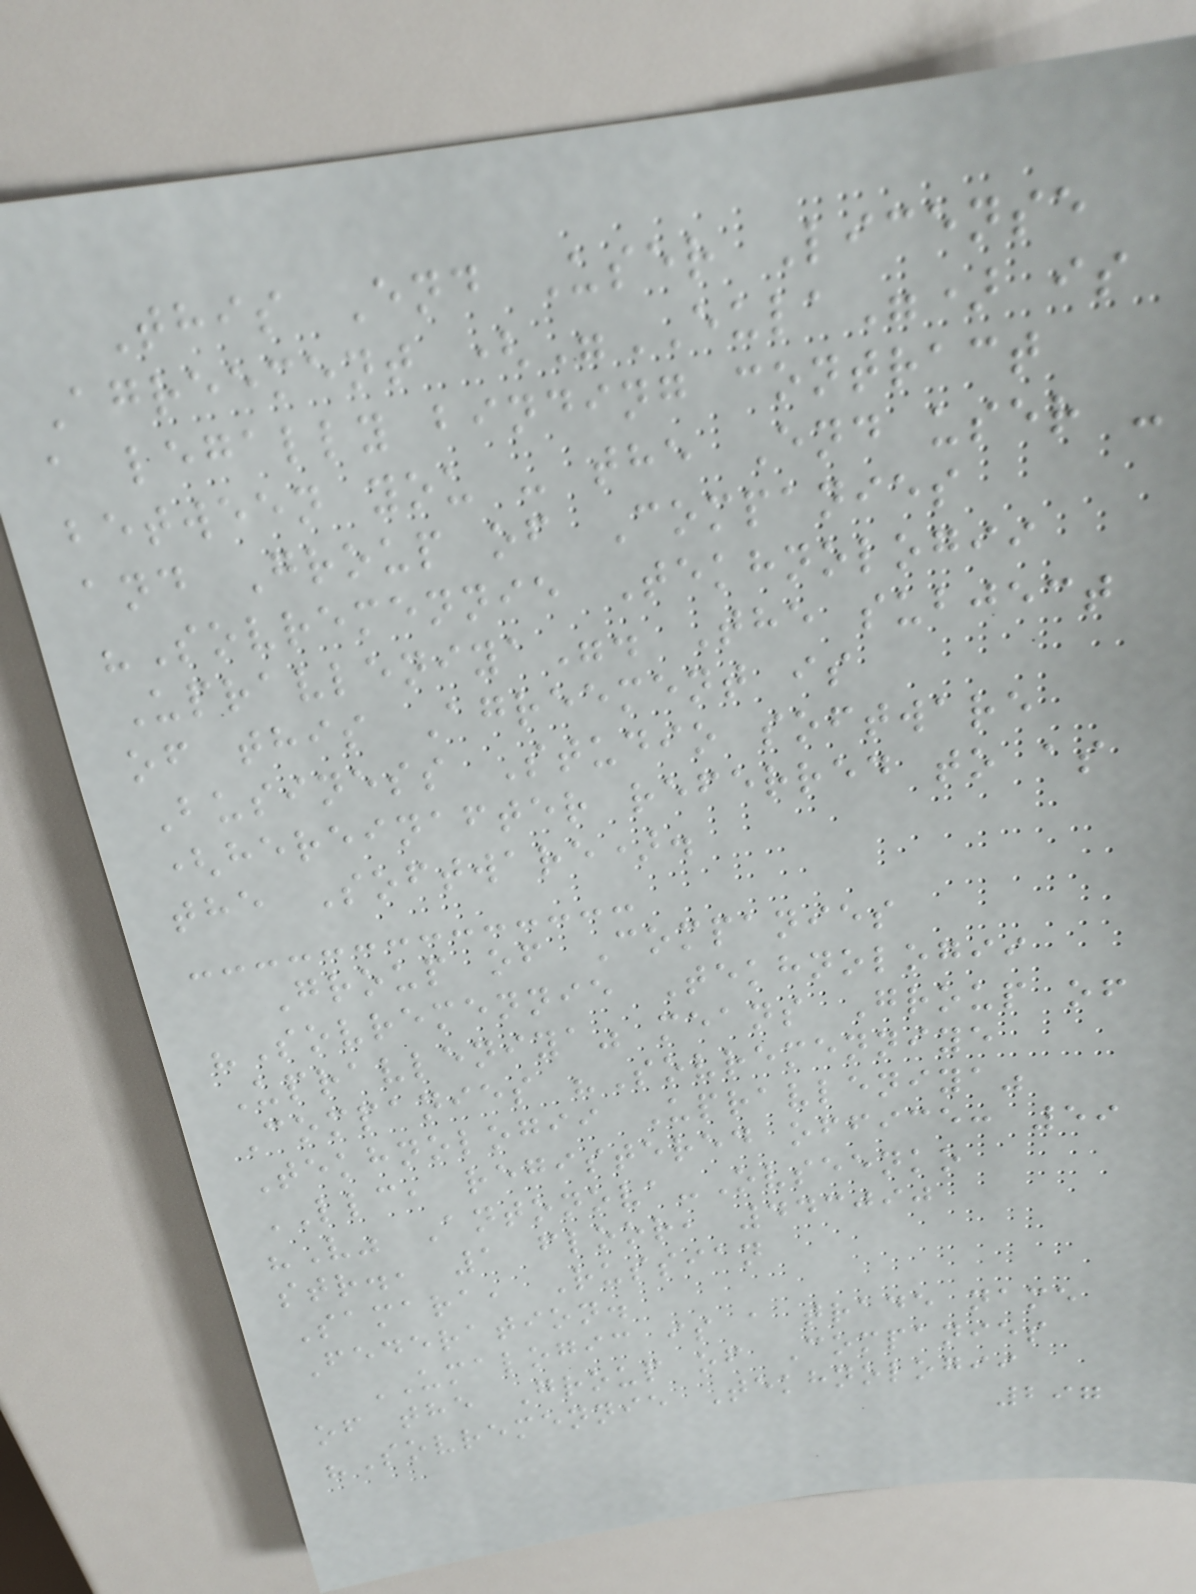This End User License
Agreement ("EULA") is
a legally binding contract
between you - the End user -
and Group of Companies
"Sovremennie Tekhnologii
Upravleniya". The subject
of this Agreement is
Business Studio software
(hereinafter referred to as
the Software).
Group of Companies
"Sovremennie Tekhnologii
Upravleniya" means Group of
Companies "Sovremenniye
Tekhnologii Upravleniya"
LLC, registered office: 59
"V" Antonova-Ovseenko
str., 1 floor, 443090
Samara, Russian
Federation.
UMALOGIC is a trade name
of the Group of Companies
"Sovremennie Tekhnologii
297
